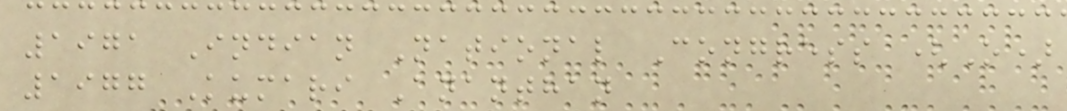1971 Indian National Congress (O)
1977 Kumari Ananthan
